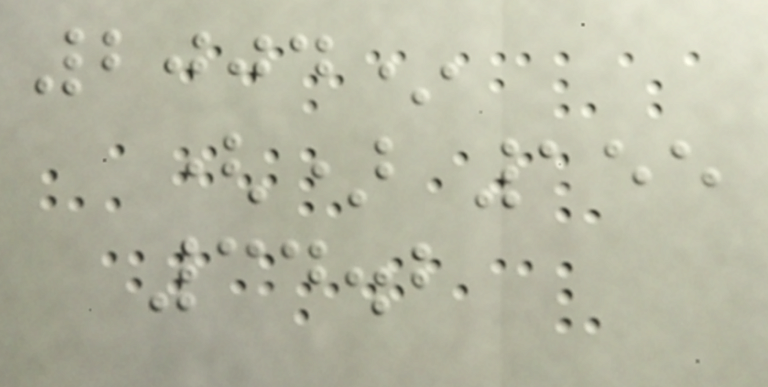2004*
() 155
34.2
